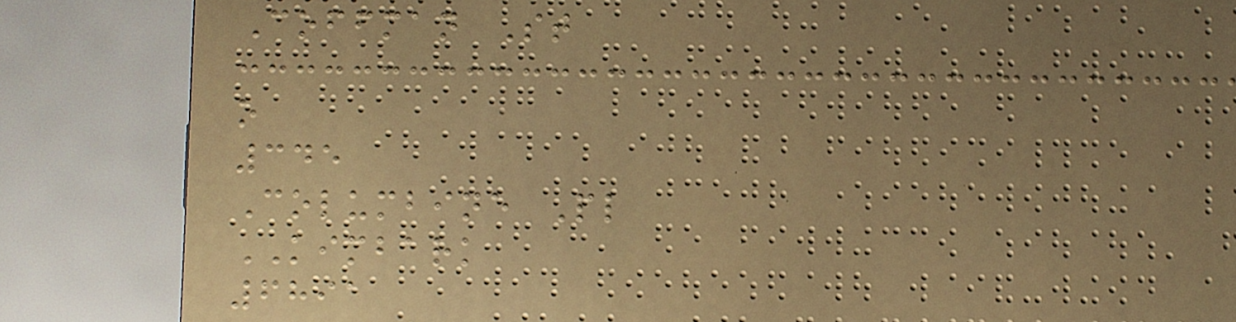Coffman St
o
345
Columbine Pl
KIMBARK
6891
